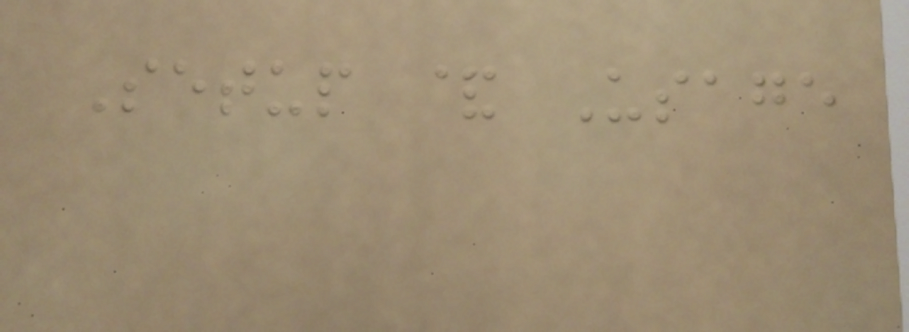Setup & Usage
